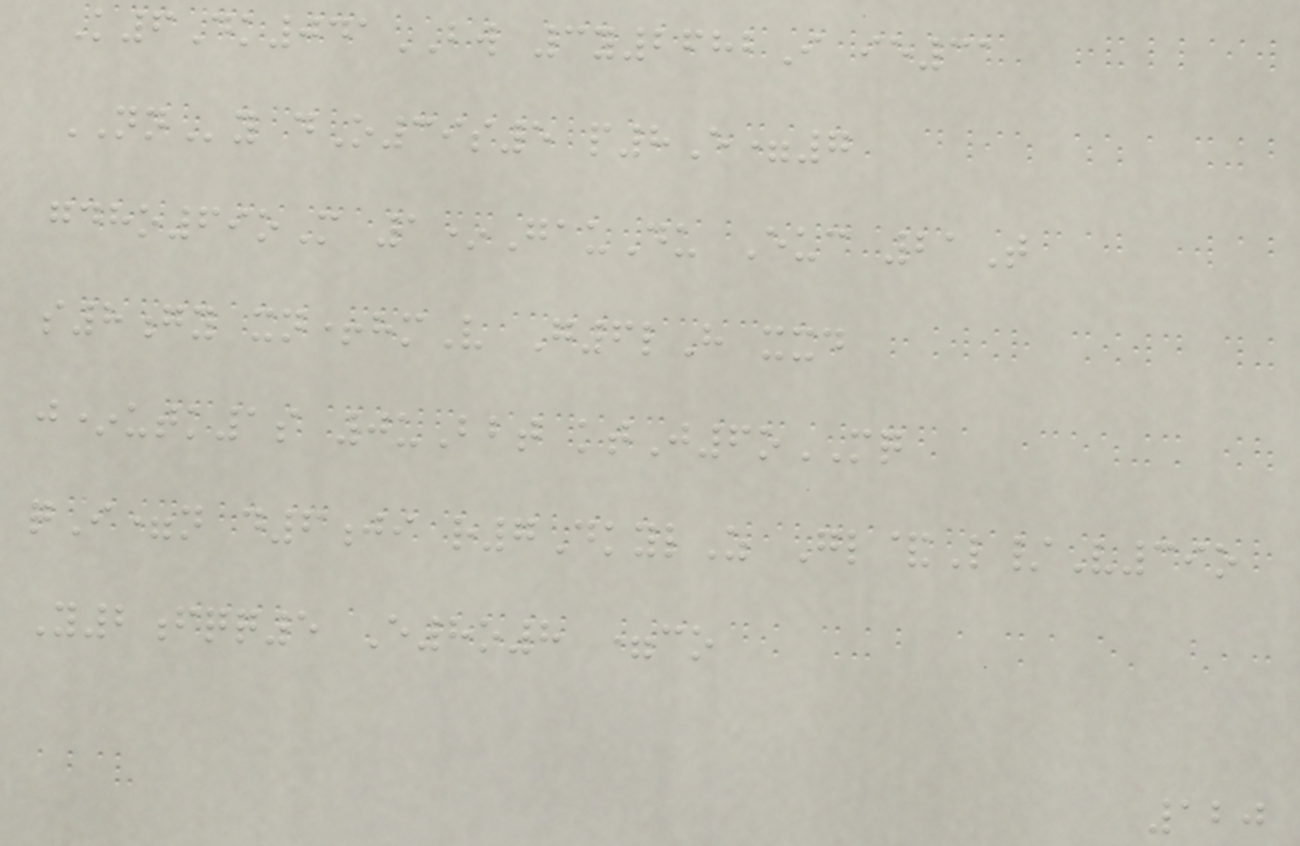K6Dk041BW 3y2682I ie31
NNy dO39s5 p8E=7
gdho69oM 1*GauDu Euc 21T
s8gy xn+hmV G6lH xxd
j*utk1s 0uBbt ktJ6oMQ
qI=n d6ji r7DkylZ Gl&L/V39o
Y2fqq5 E8o8 =co
120
